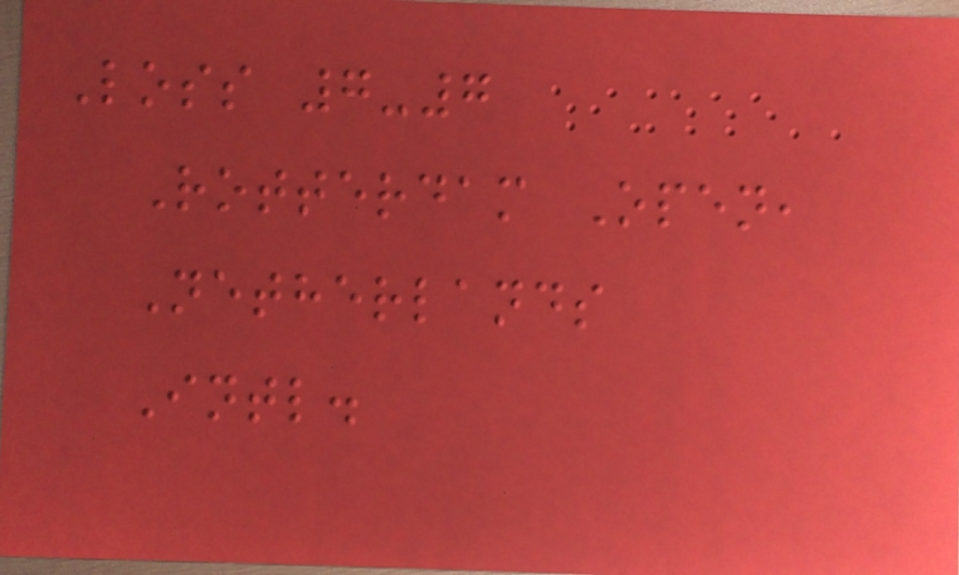Loss 7-7
Rotterdam Open,
Netherlands
Intl.
